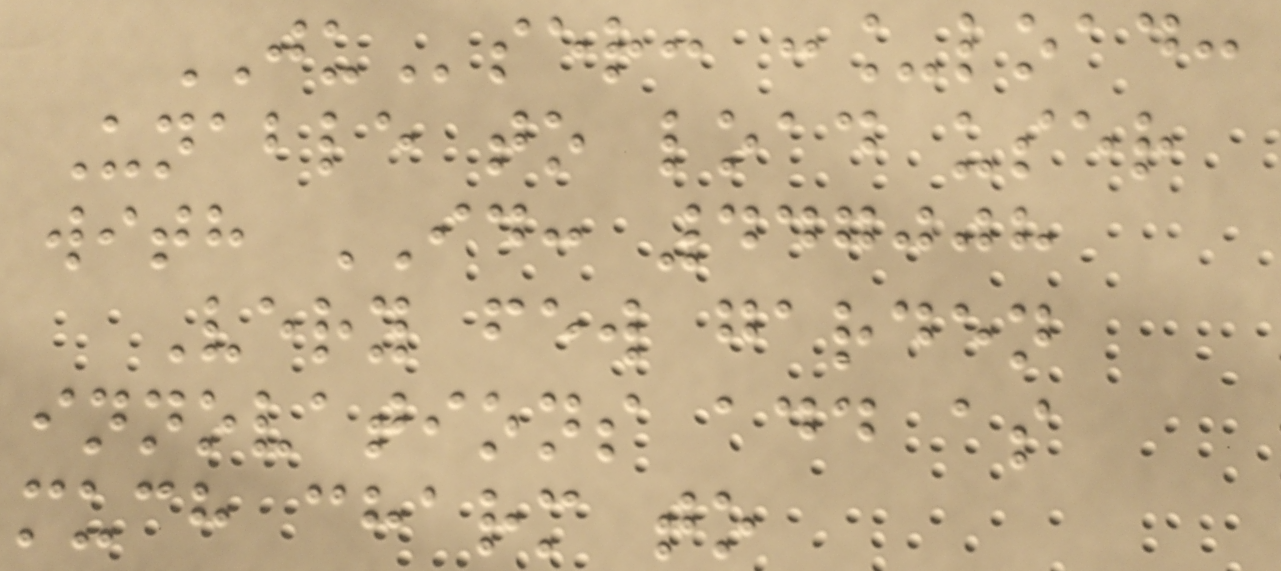JUser: :_load:
Unable to load user
with ID: 447008
Very few garden
innovations add as
much charm to
